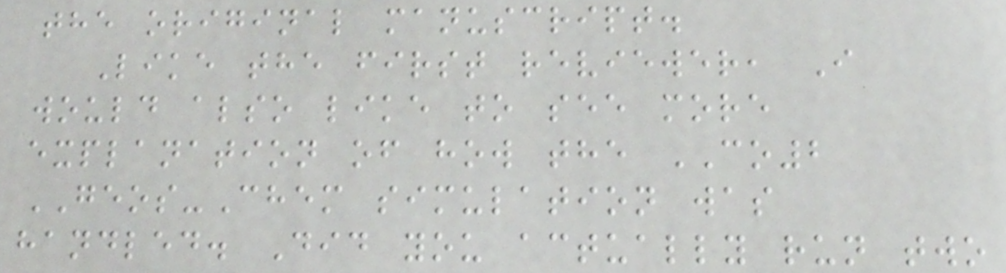the original manuscript.
Like the first reviewer, I
would also like to see more
explanation of how the CO2
GEOS-Chem simulation was
handled. Did you actually run two
